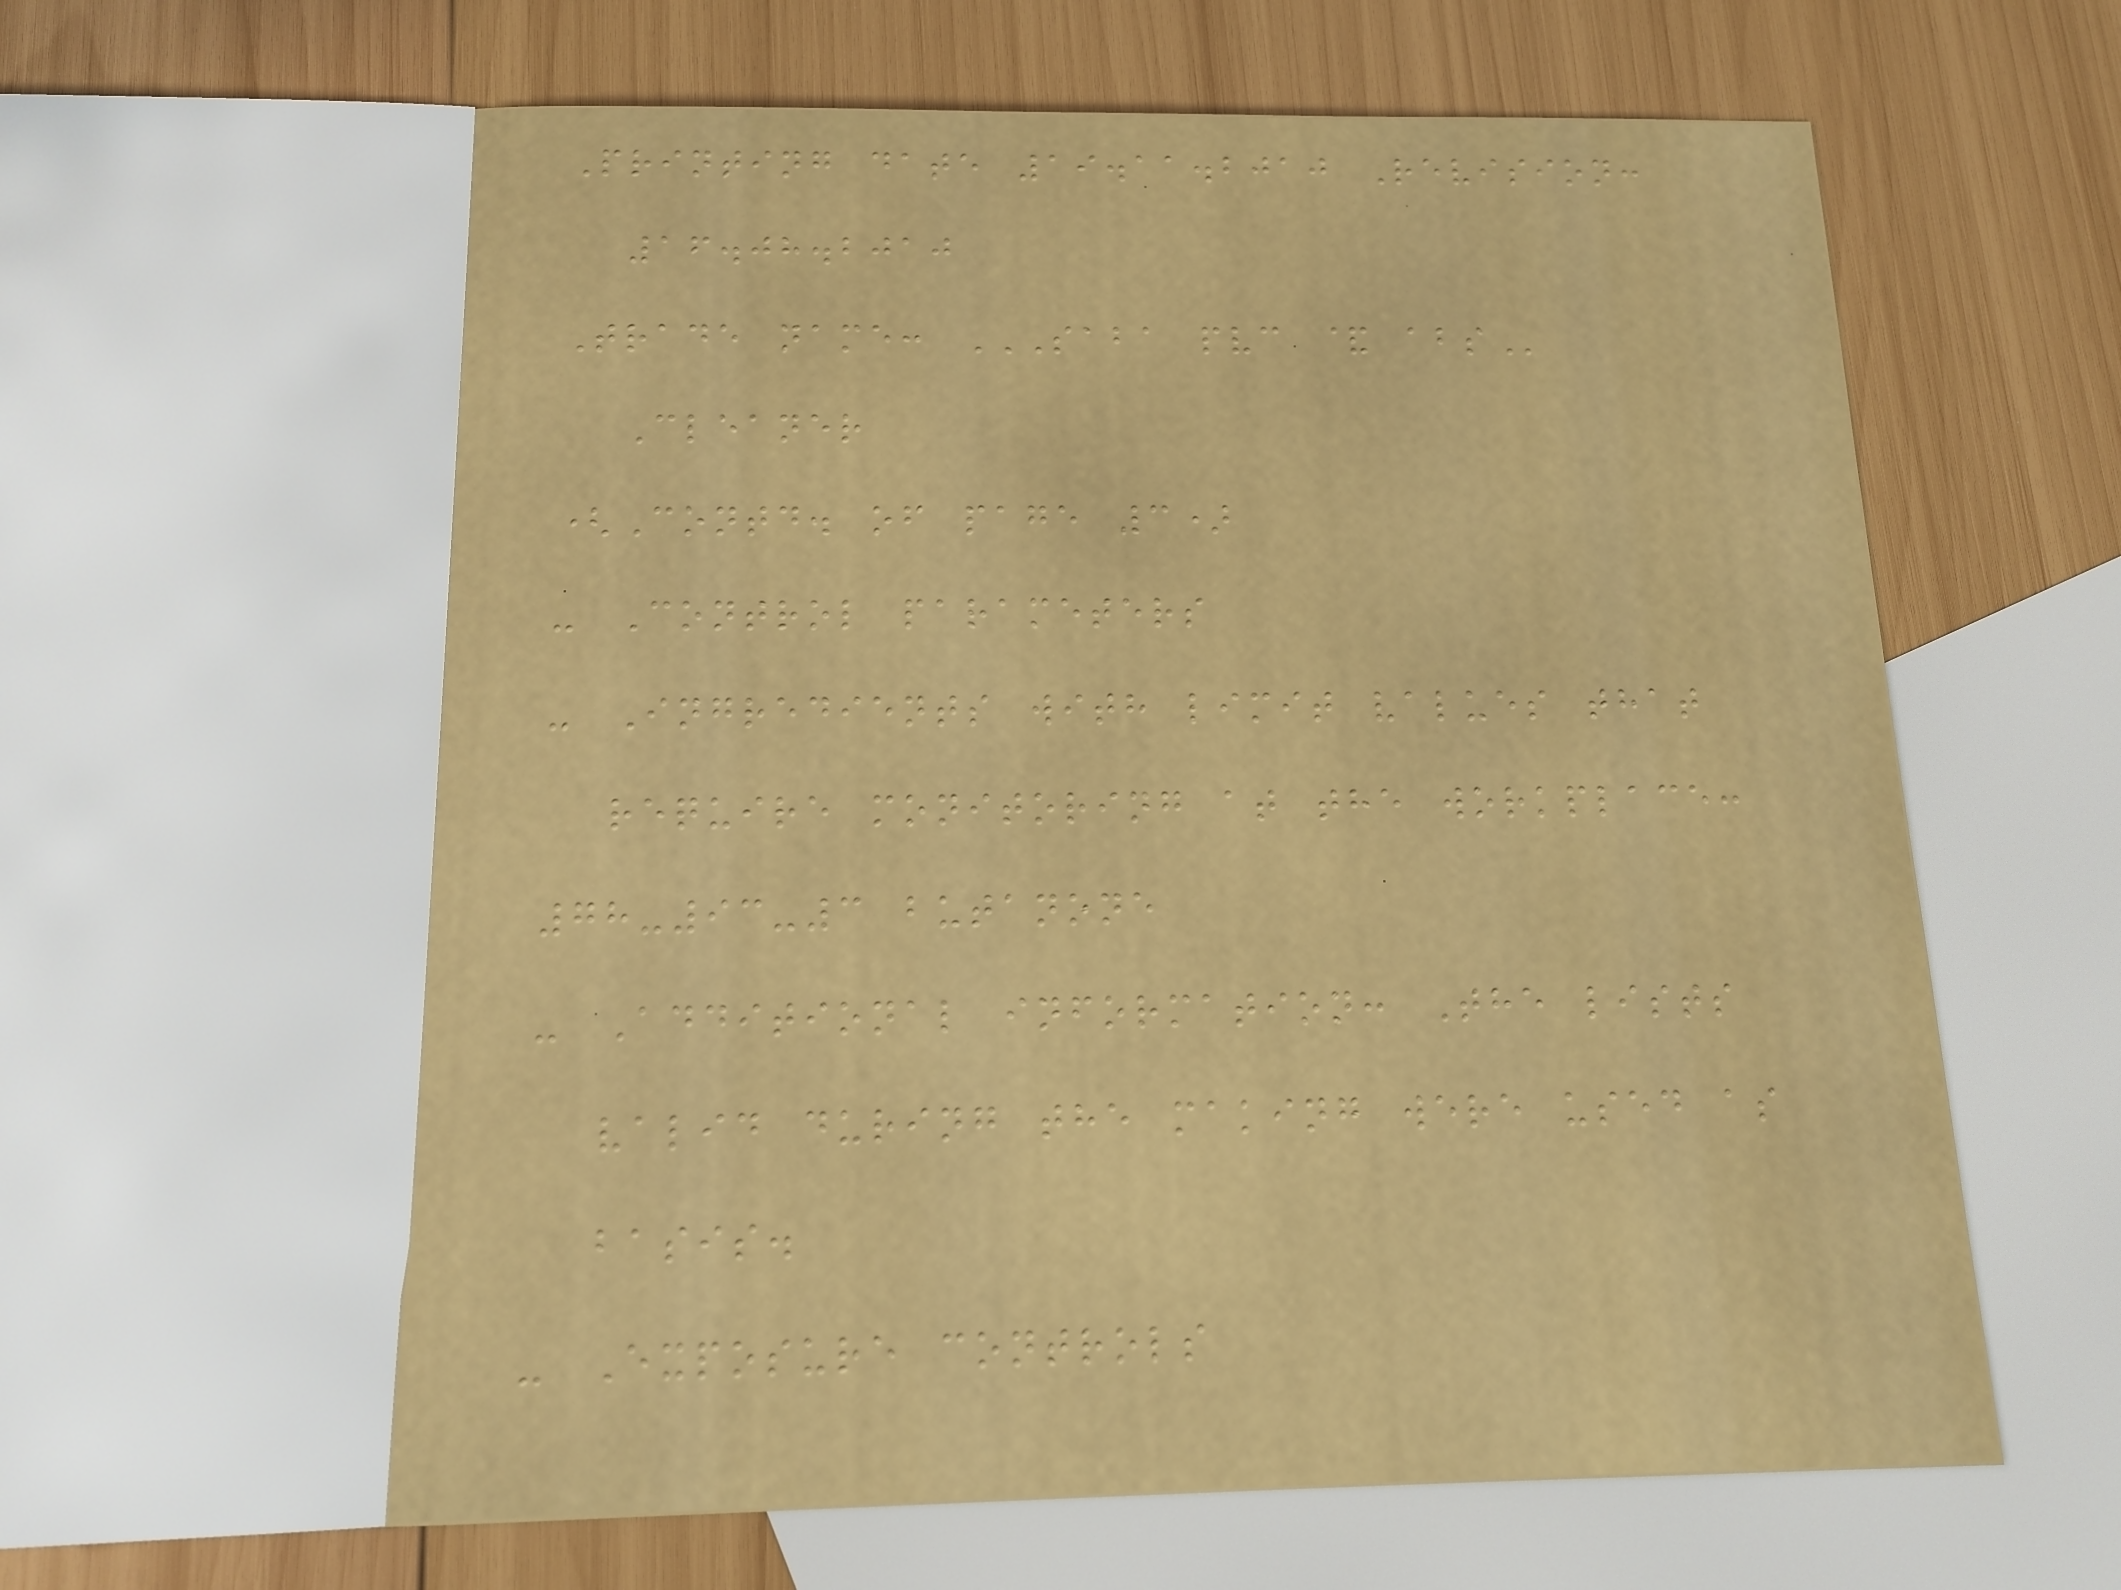Printing date 19.11.2010 Revision:
16.08.2010
Trade name: SABA PVC & ABS
Cleaner
(Contd. of page 3)
- Control parameters
- Ingredients with limit values that
require monitoring at the workplace:
78-93-3 butanone
- Additional information: The lists
valid during the making were used as
basis.
- Exposure controls
